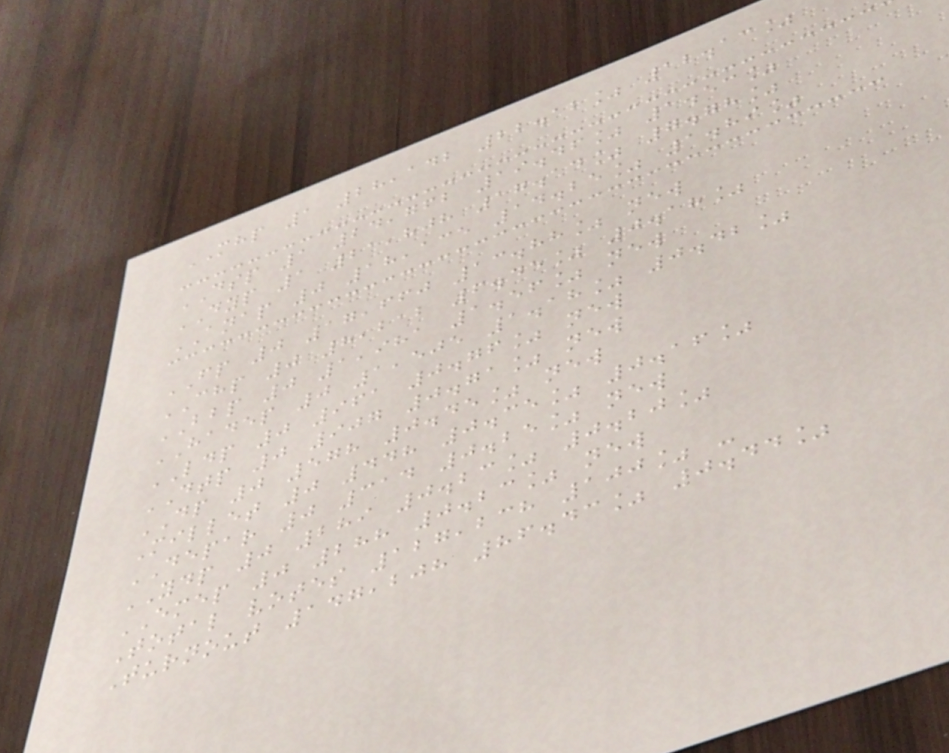MHP 1 28,142 22.12% 12.13%
DSP 1 24,762 19.46% 1.53%
DYP 1 21,808 17.14% 7.78%
ANAP 0 18,135 14.25% 1.89%
FP 0 17,660 13.88% new
CHP 0 8,212 6.45% 0.18%
BBP 0 1,981 1.56% new
HADEP 0 1,505 1.18% 0.42%
LDP 0 961 0.76% new
DTP 0 907 0.71% new
DP 0 578 0.45% new
Millet 0 448 0.35% 0.16%
DEPAR 0 314 0.25% new
YDP 0 289 0.23% 0.20%
EMEP 0 288 0.23% new
Total votes 127,238 100% -
Turnout 147,208 86.43% 0.44%
